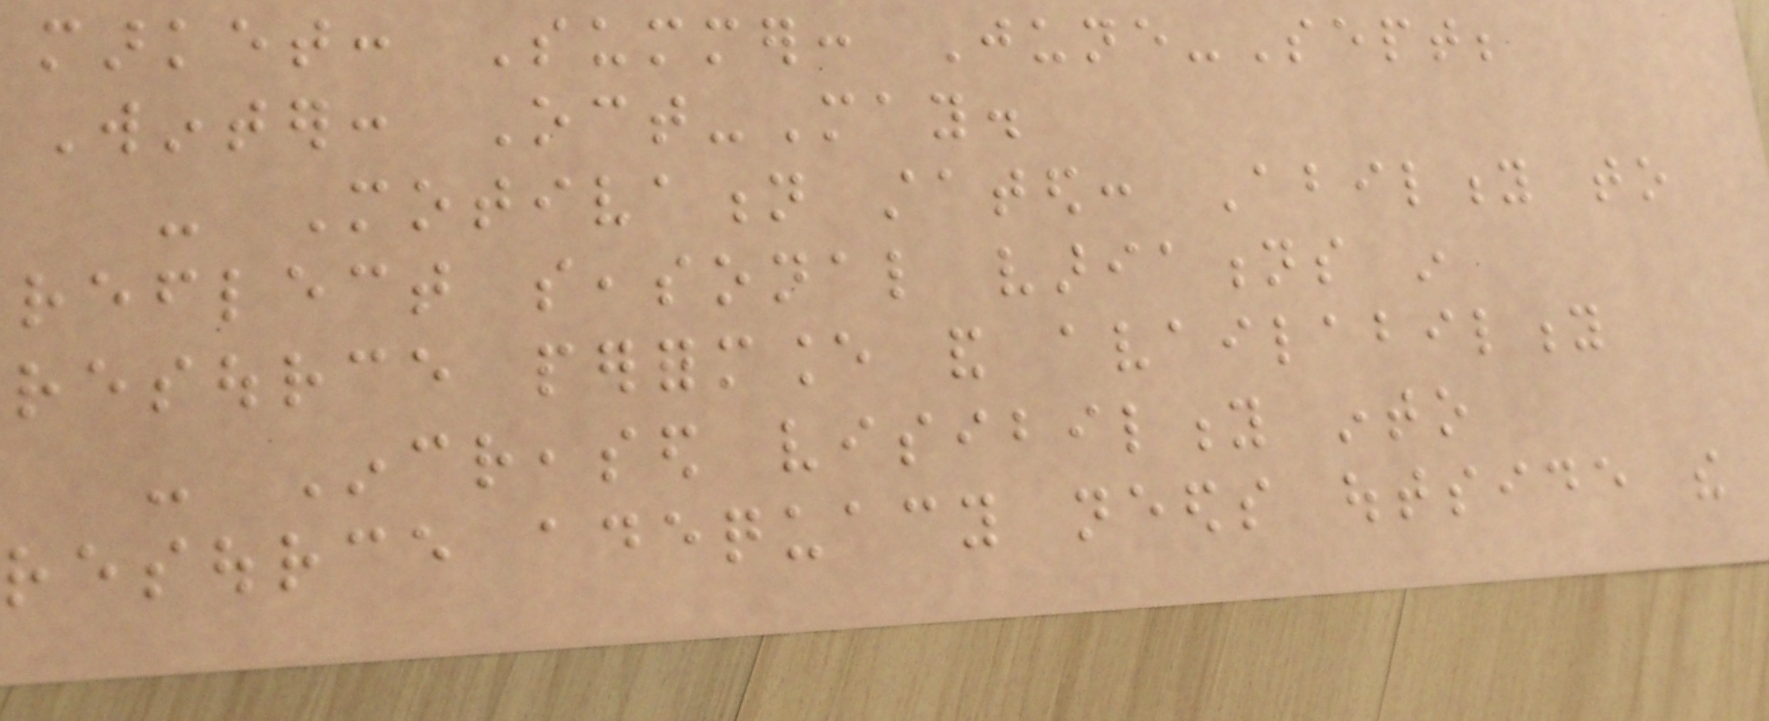market: Summer: June-Sept;
Winter: Oct-May.
- Motivation stated: Ability to
reflect seasonal variations in
resource performance and availability
- Increased visibility into
resource adequacy needs outside the
